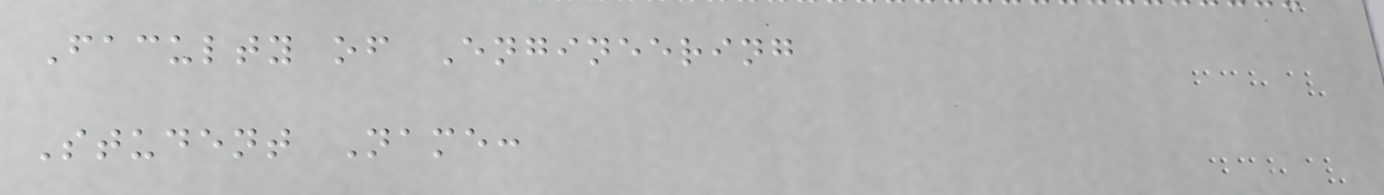Faculty of Engineering
Student Name:
